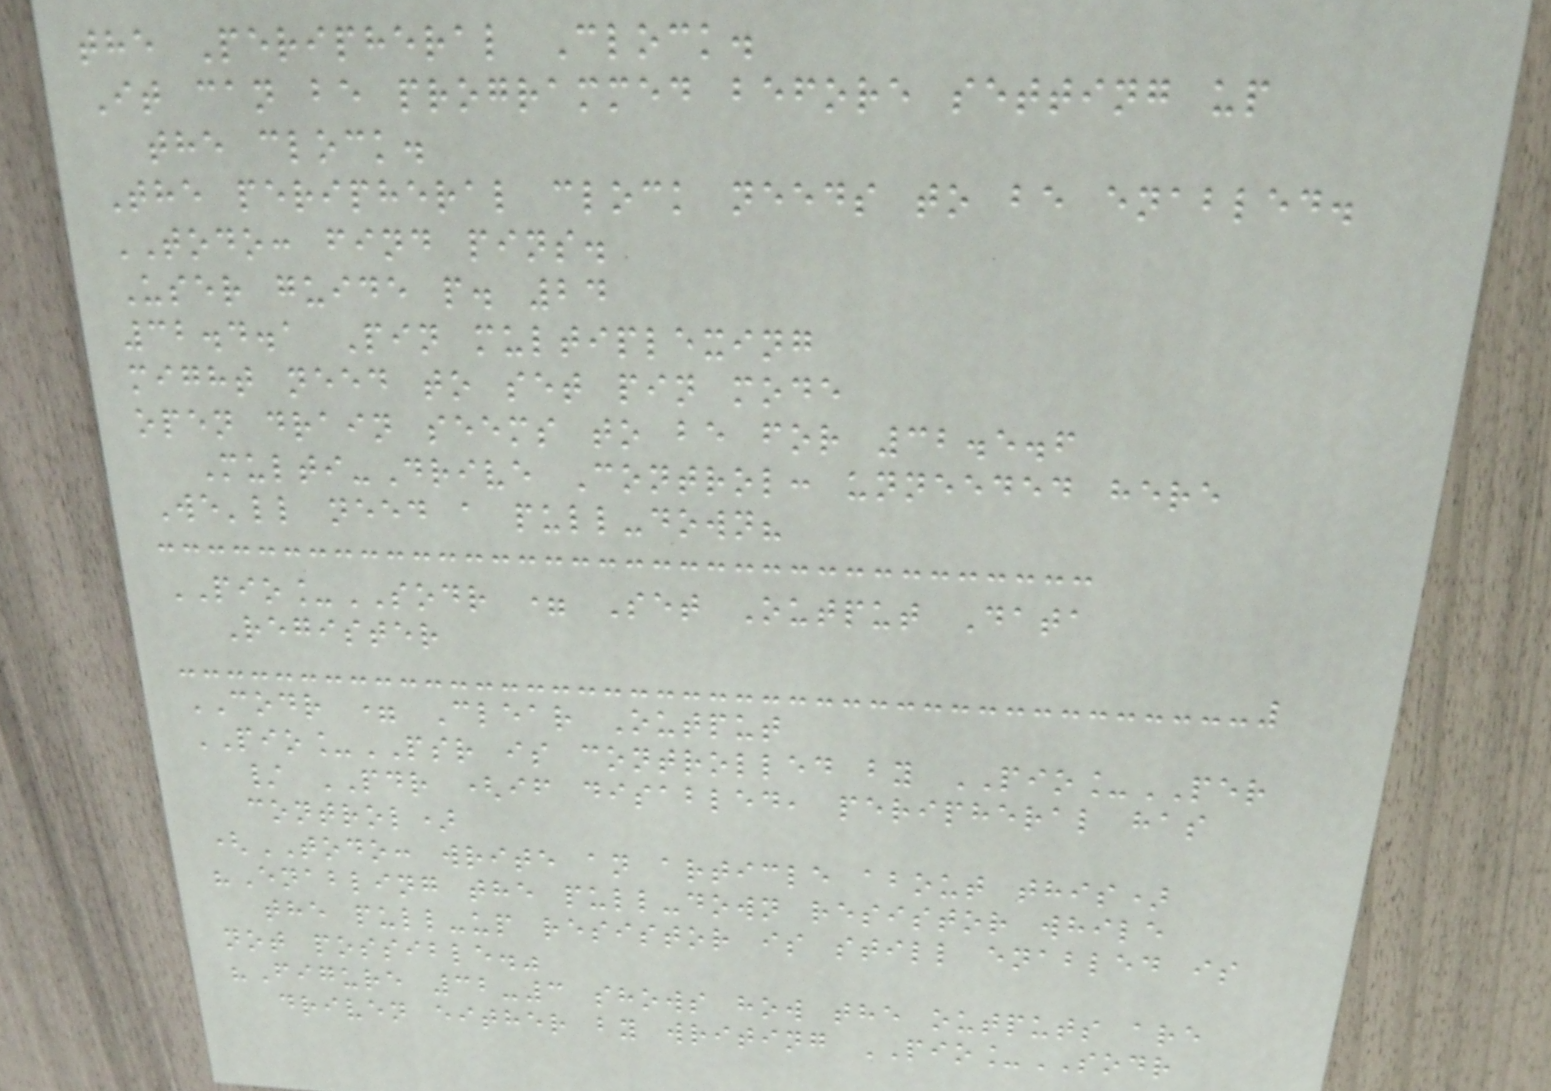the Peripheral Clock.
It can be programmed before setting up
the clock.
The peripheral clock needs to be enabled.
TODO: find pins.
User guide p. 24
32.4.1 Pin multiplexing
might need to set pin mode
open drain seems to be for 32.5.6
Multi-Drive Control: unneeded here
We'll need a pull-down?
PIO_SODR = Set Output Data
Register
CODR = Clear Output
PIO_PSR is controlled by PIO_PER
/ PDR (if disabled, peripheral has
control)
(TODO: write an article about this)
"Enabling the pull-down resistor while
the pull-up resistor is still enabled is
not possible."
"Figure 32-3 shows how the outputs are
driven either by writing PIO_SODR
